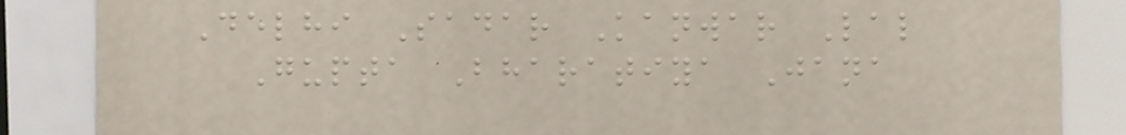Delhi Sadar Kanwar Lal
Gupta Bharatiya Jana
